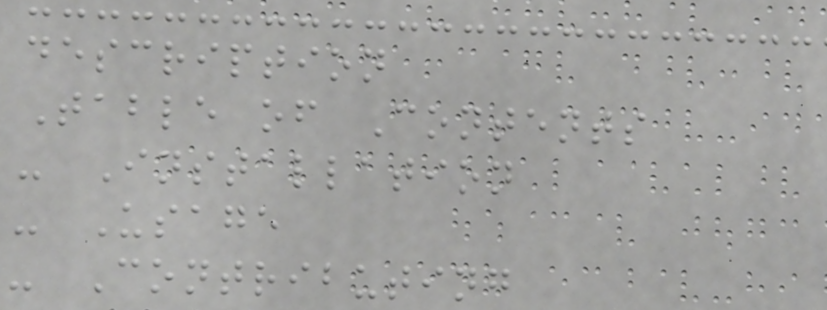description
Table of Contents
- Installation
- Usage
- Contributing
